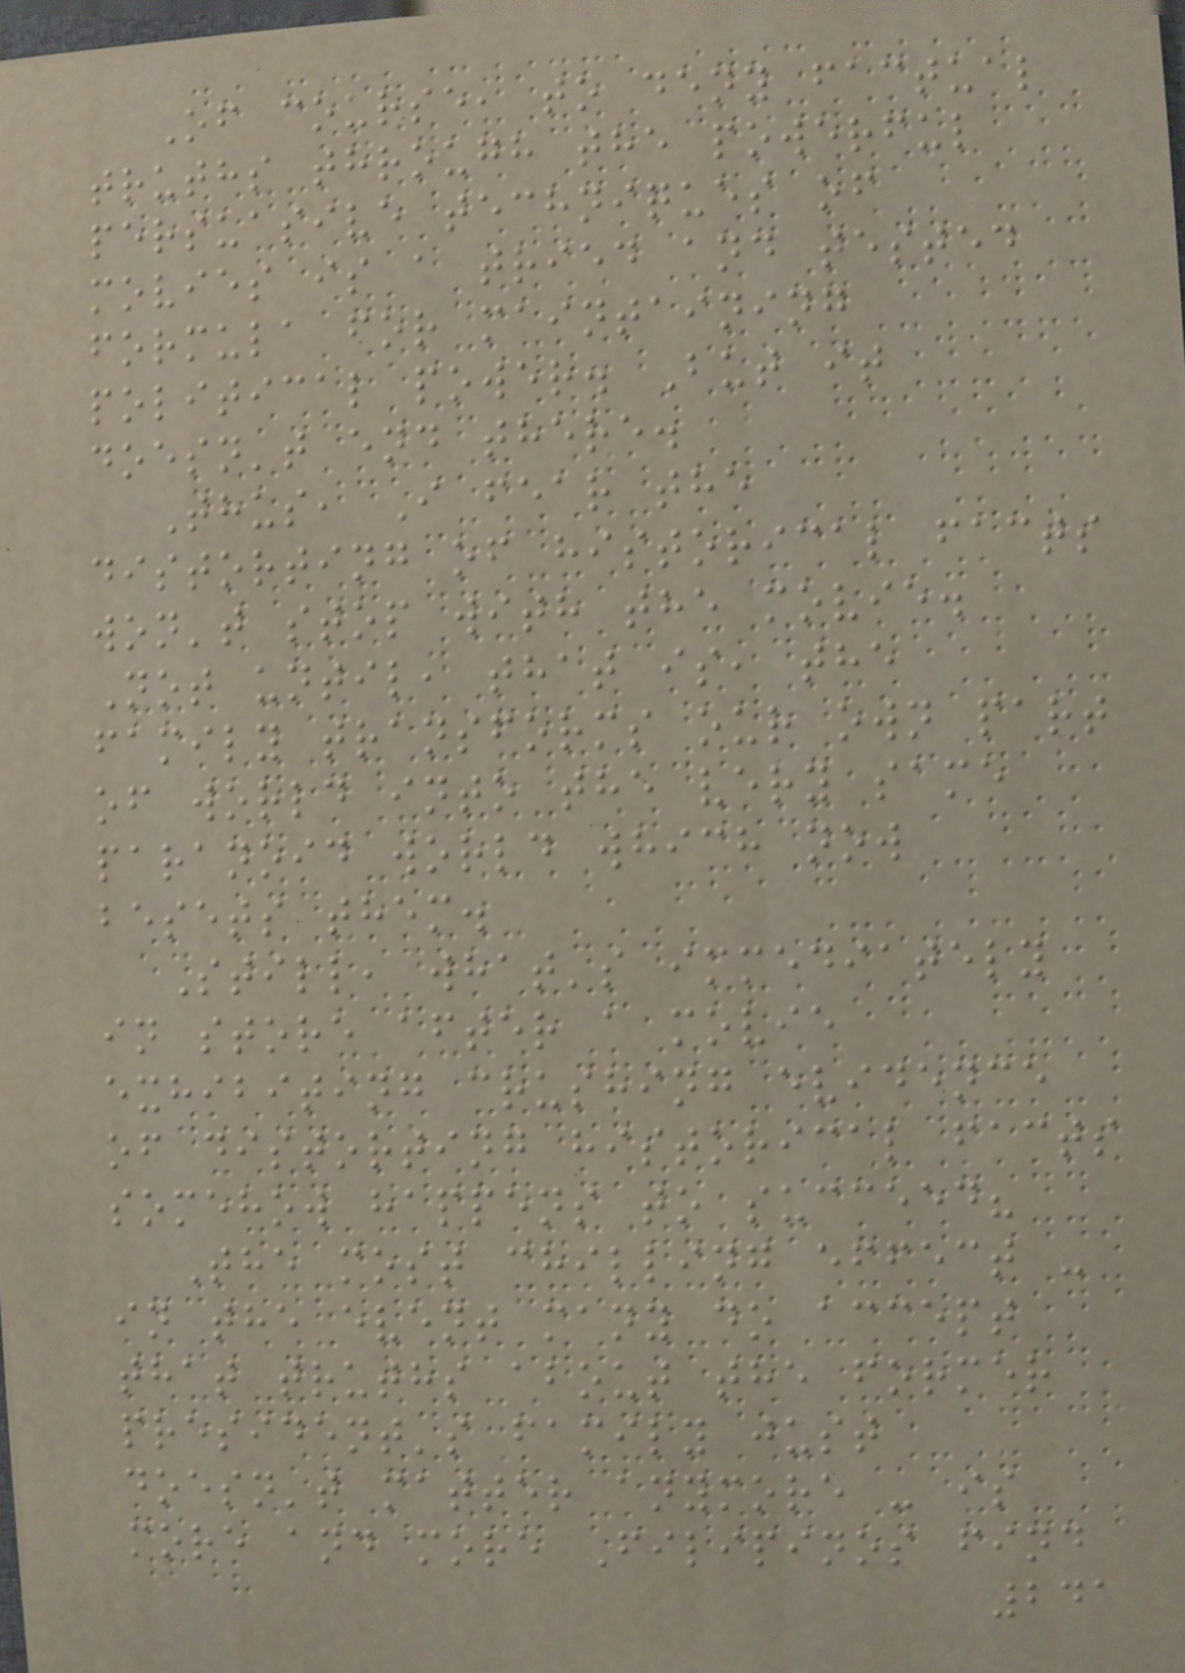Of course, to deny factual
truths through the powerful
persuasive techniques of
movies is a tried and tested
formula for maintaining
political power. But it
doesn't end there.
Thus, I fear the
distorting of historical facts
won't stop with the movie.
Not until, that is, the
family transforms our own part
of world into the very same
paranoid world which now
besets them.
Still, what's immediately
in store after a movie
exhibiting crushing evidence
of distorting historical facts
somehow happens to succeed?
The most chilling effect -
in the event many do accept
that truths about the former
president's family just
doesn't matter anymore - is
more and more Filipinos find
241
